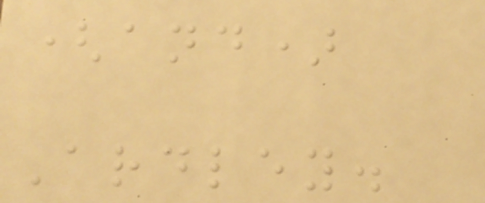(and)
Ardley.
